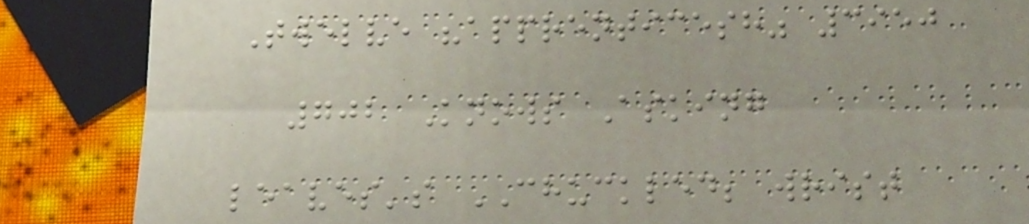Twelve "apprenticesh" 3950
702 Knows Asking
leaves's CHUCKLED; wrist
